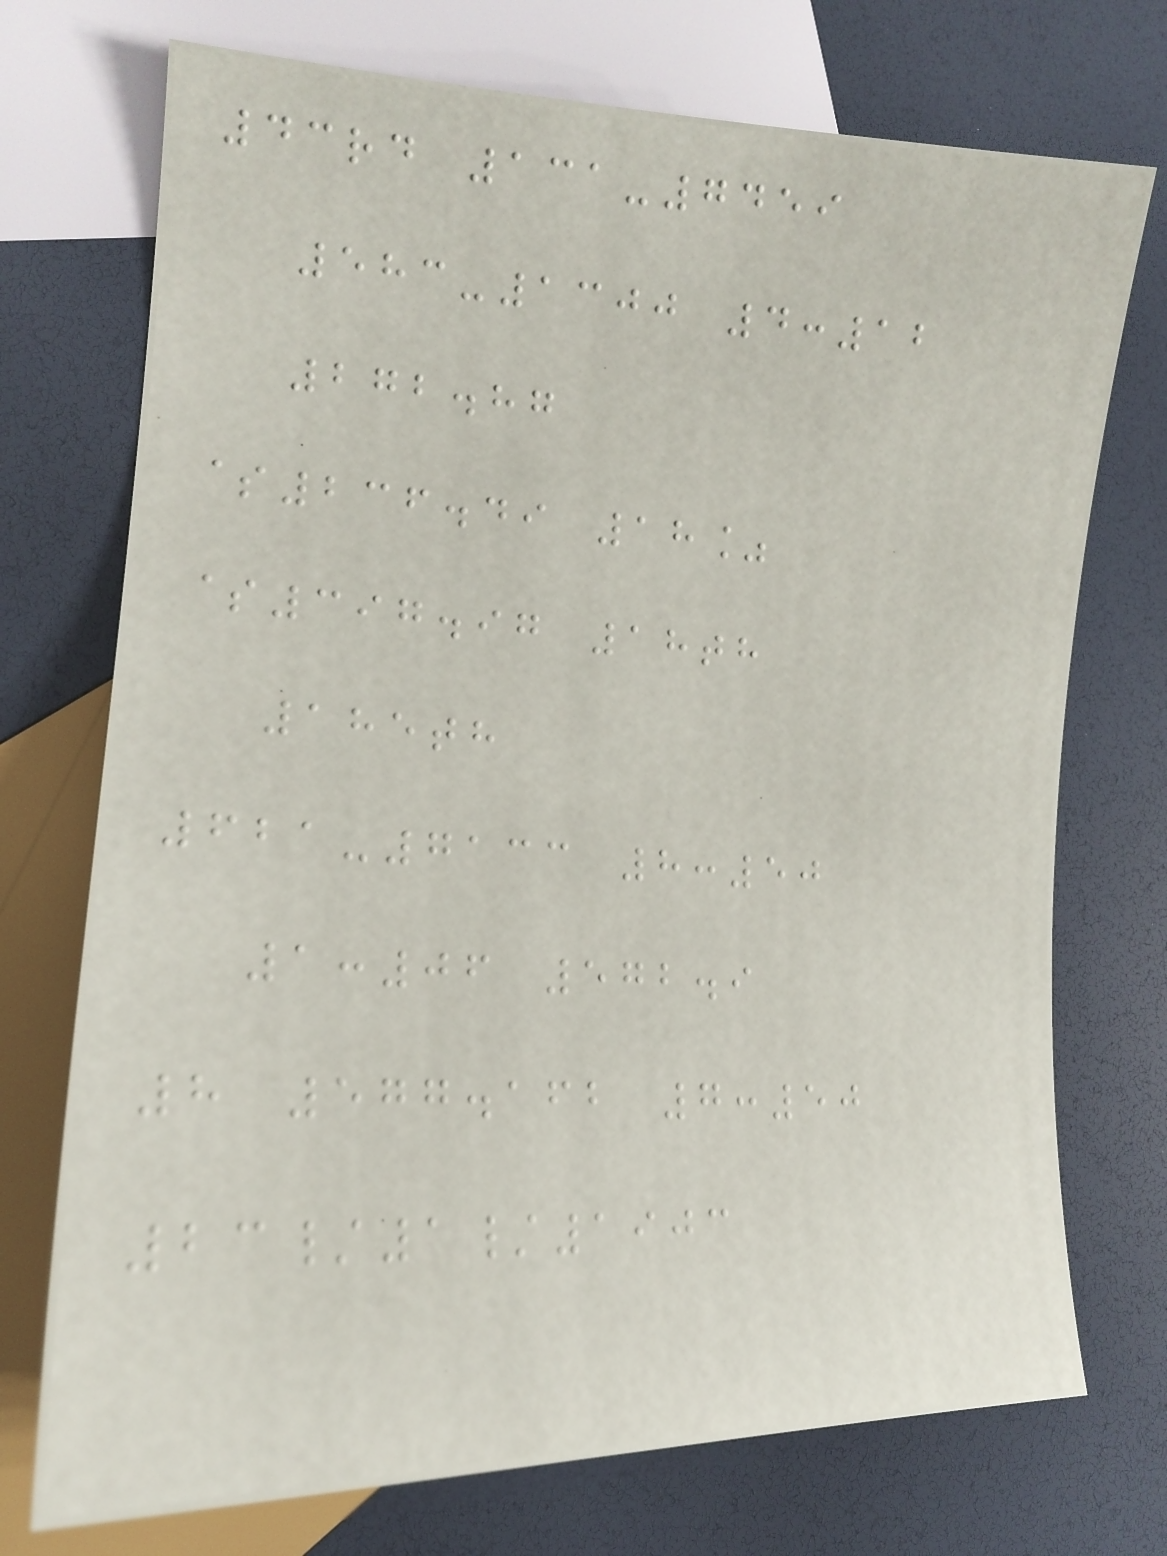43rd 131-7459
583-1300 4:12
272.87
$236.49 18%
$397.97 18th
185th
621-7133 8:50
1:06 572.9
8 577.162 7:50
23/1/1903
